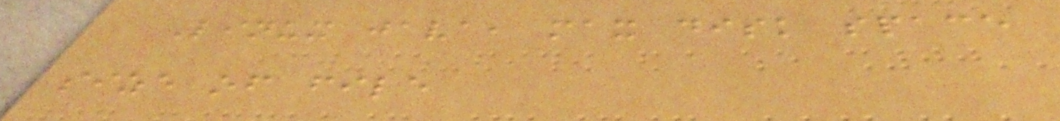Linux java, max disk space
size of file
